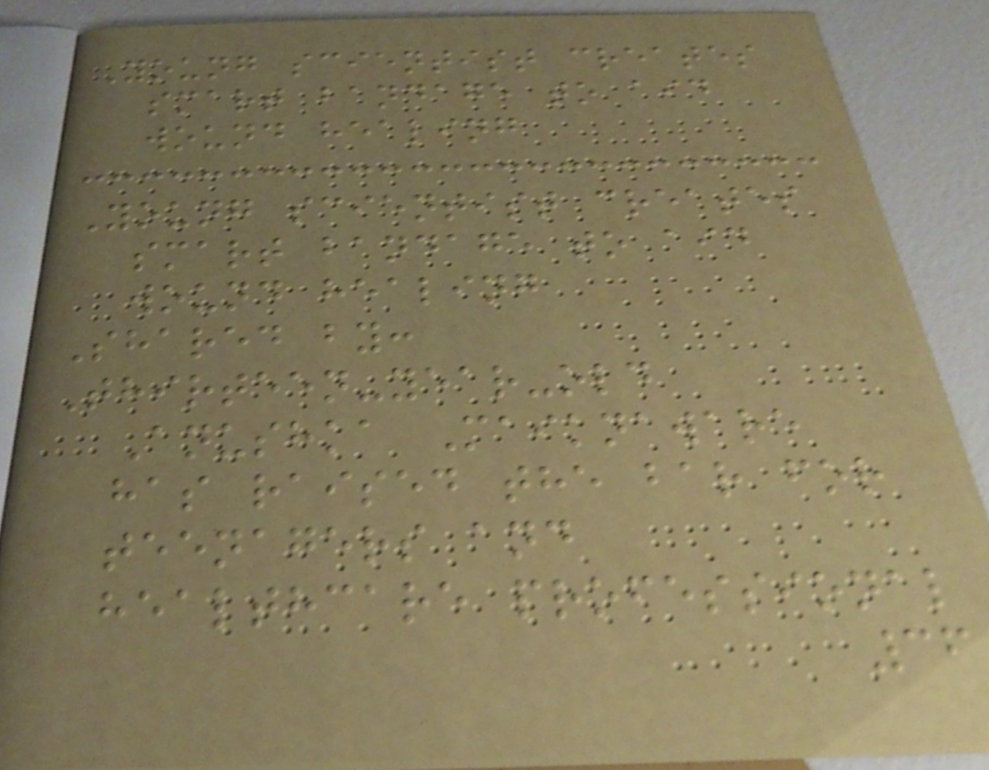Young scientist creates
smart bandage to aid
wound healing
Young scientist creates
smart bandage to aid
wound healing
Shared by:
Thirteen-year-old
Anushka Maiknaware
has raised the bar for
teenagers and
healthcare professional
36
